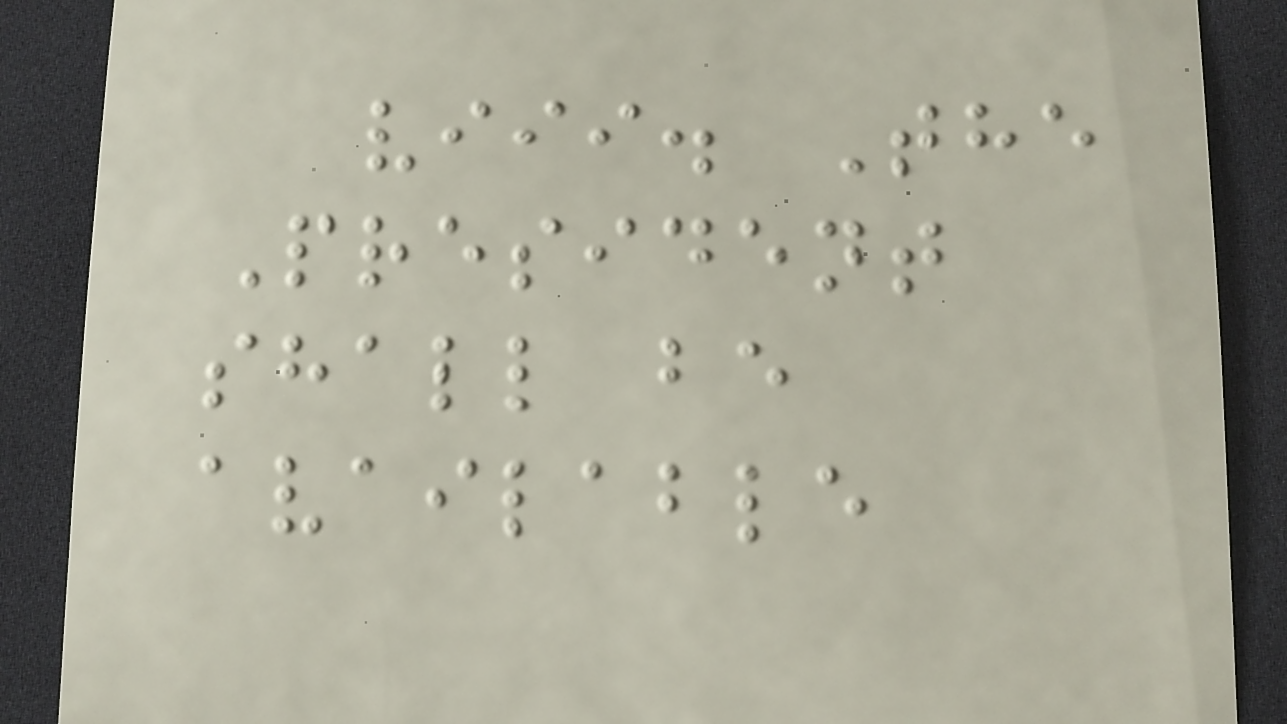viii. The
President
shall be
available
